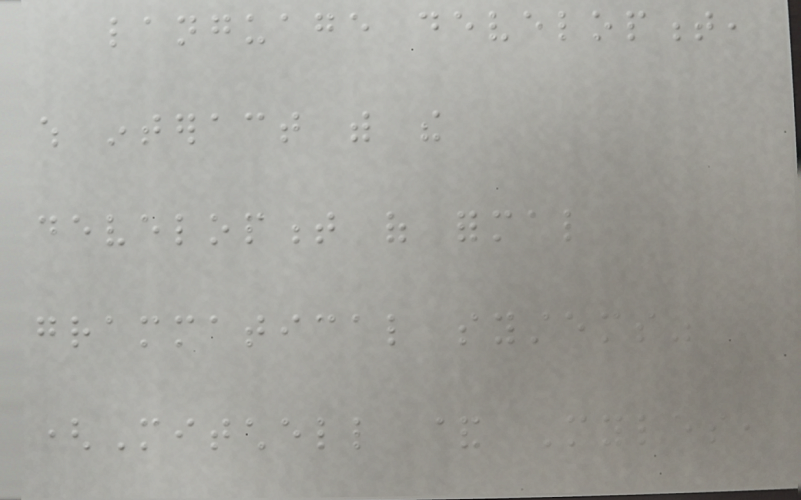language development,
which interact with the
development of formal
grammatical systems"
(Mitchell & Myles,
